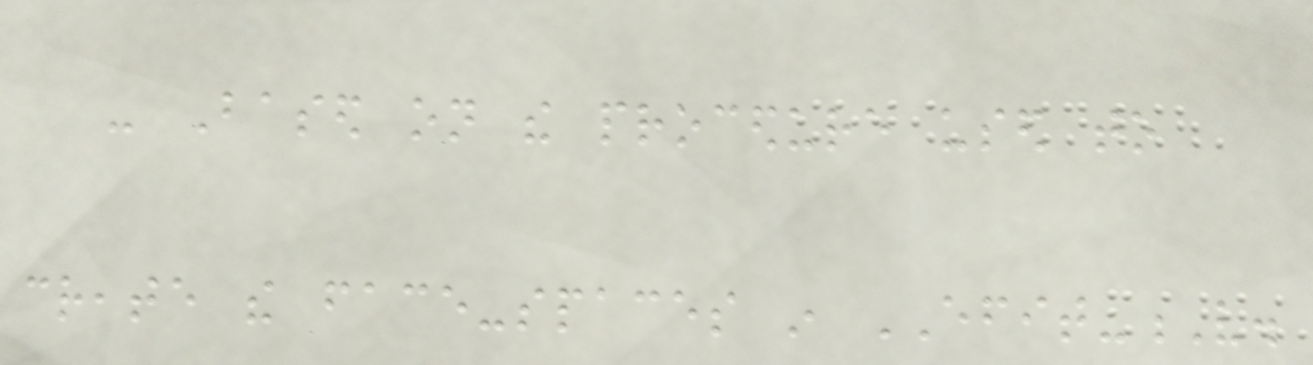- Based on the procedure used to
create the face-spaces in EFIT-V.
